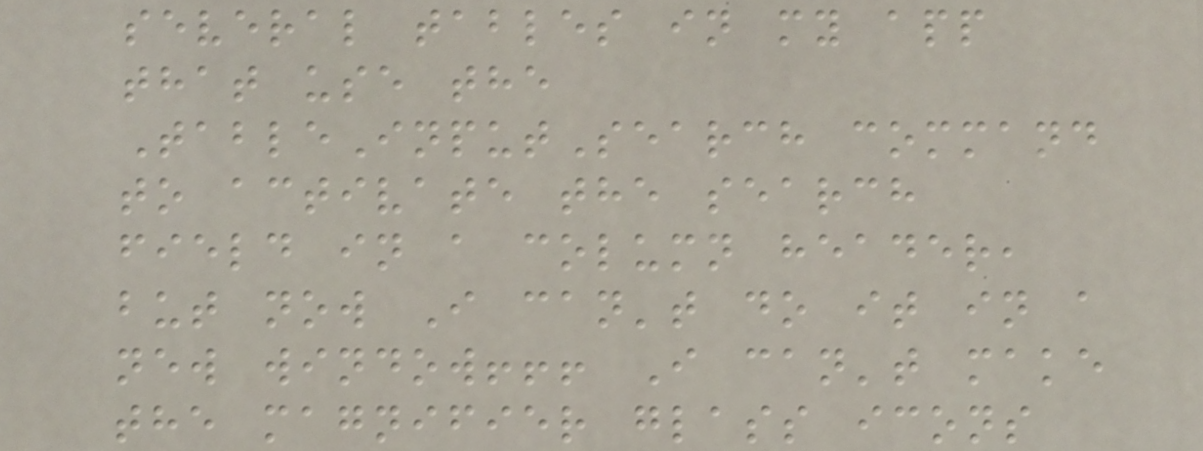several tables in my app
that use the
TableInputSearch command
to activate the search
field in a column header,
but now I can't do it in a
new window!!! I can't make
the magnifier glass icons
